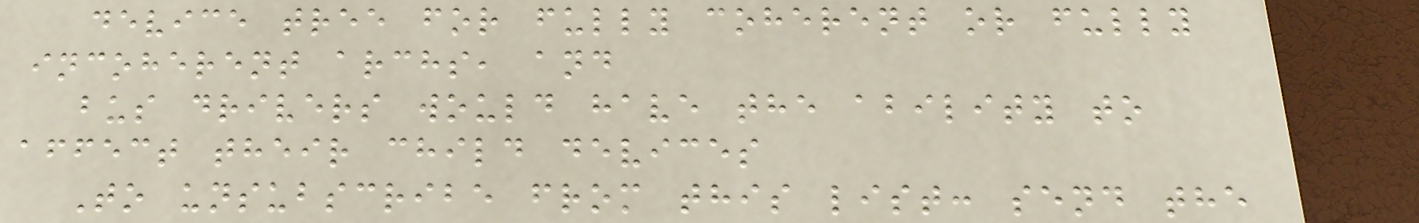device tree for fully coherent or fully
incoherent archs, and
bus drivers would have the ability to
affect their child devices
To unsubscribe from this list: send the
